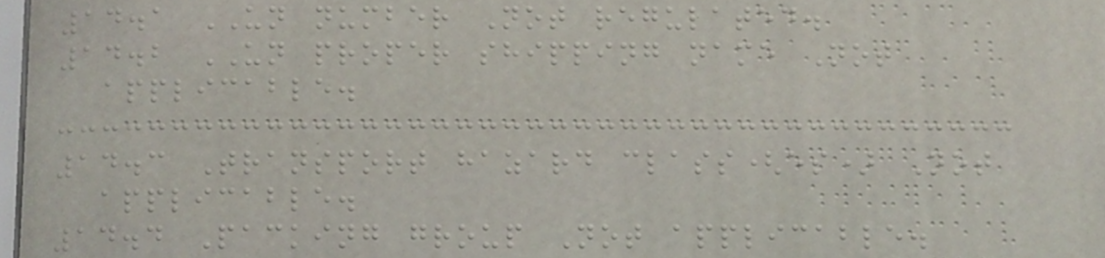14.1 UN number Not regulated.
14.2 UN proper shipping name Not
applicable.
14.3 Transport hazard class(es) Not
applicable.
14.4 Packing group Not applicable.
